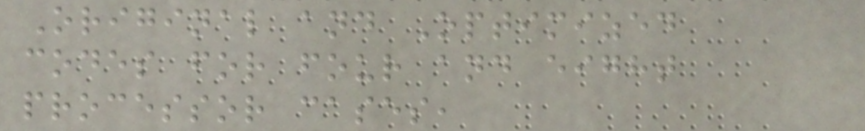Original and Optimized
codes for four and eight
processor cases,
